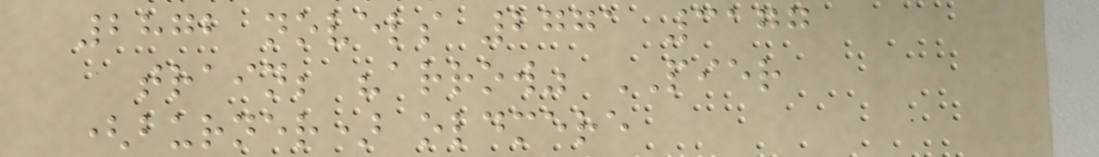2872 novels 2771 3177
train; "arrow" PIER
(burner) oldmere
